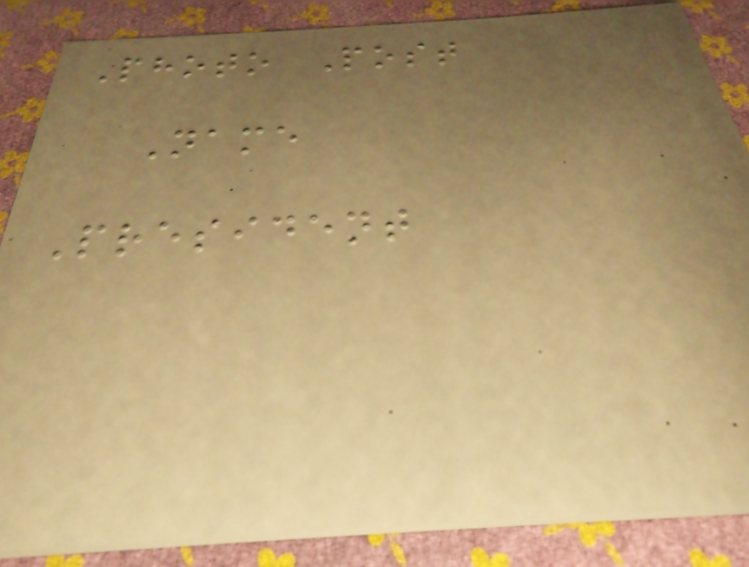Photo Post
Name
President
